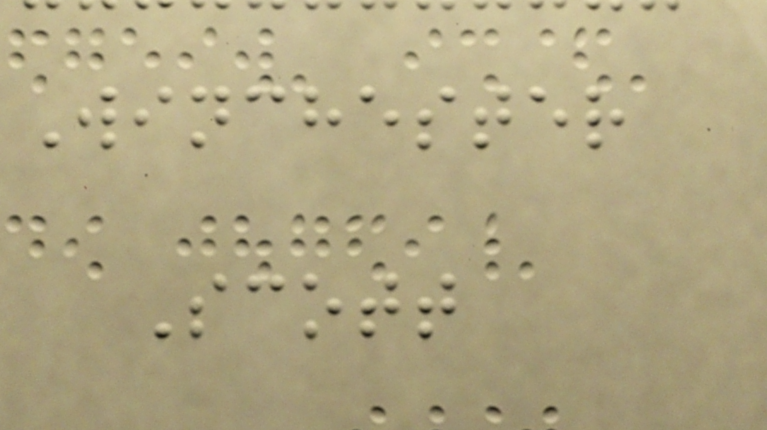Winchester
Scott
